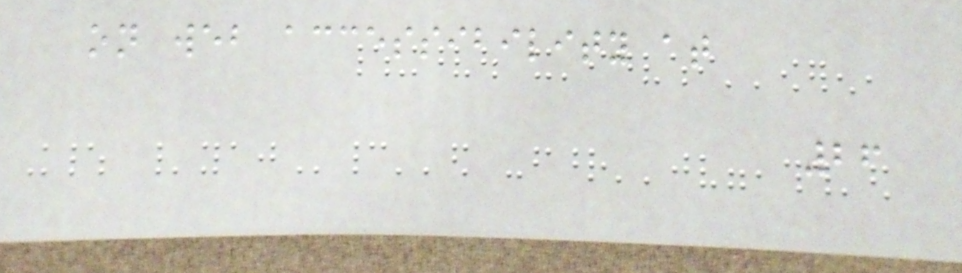on web accessibility at
26
